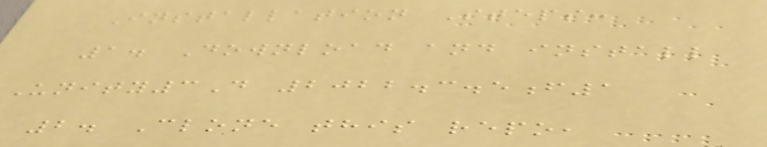Installation Steps:
1. Download and install
Unity3D 2022.3.5f1
2. Clone this repo,
